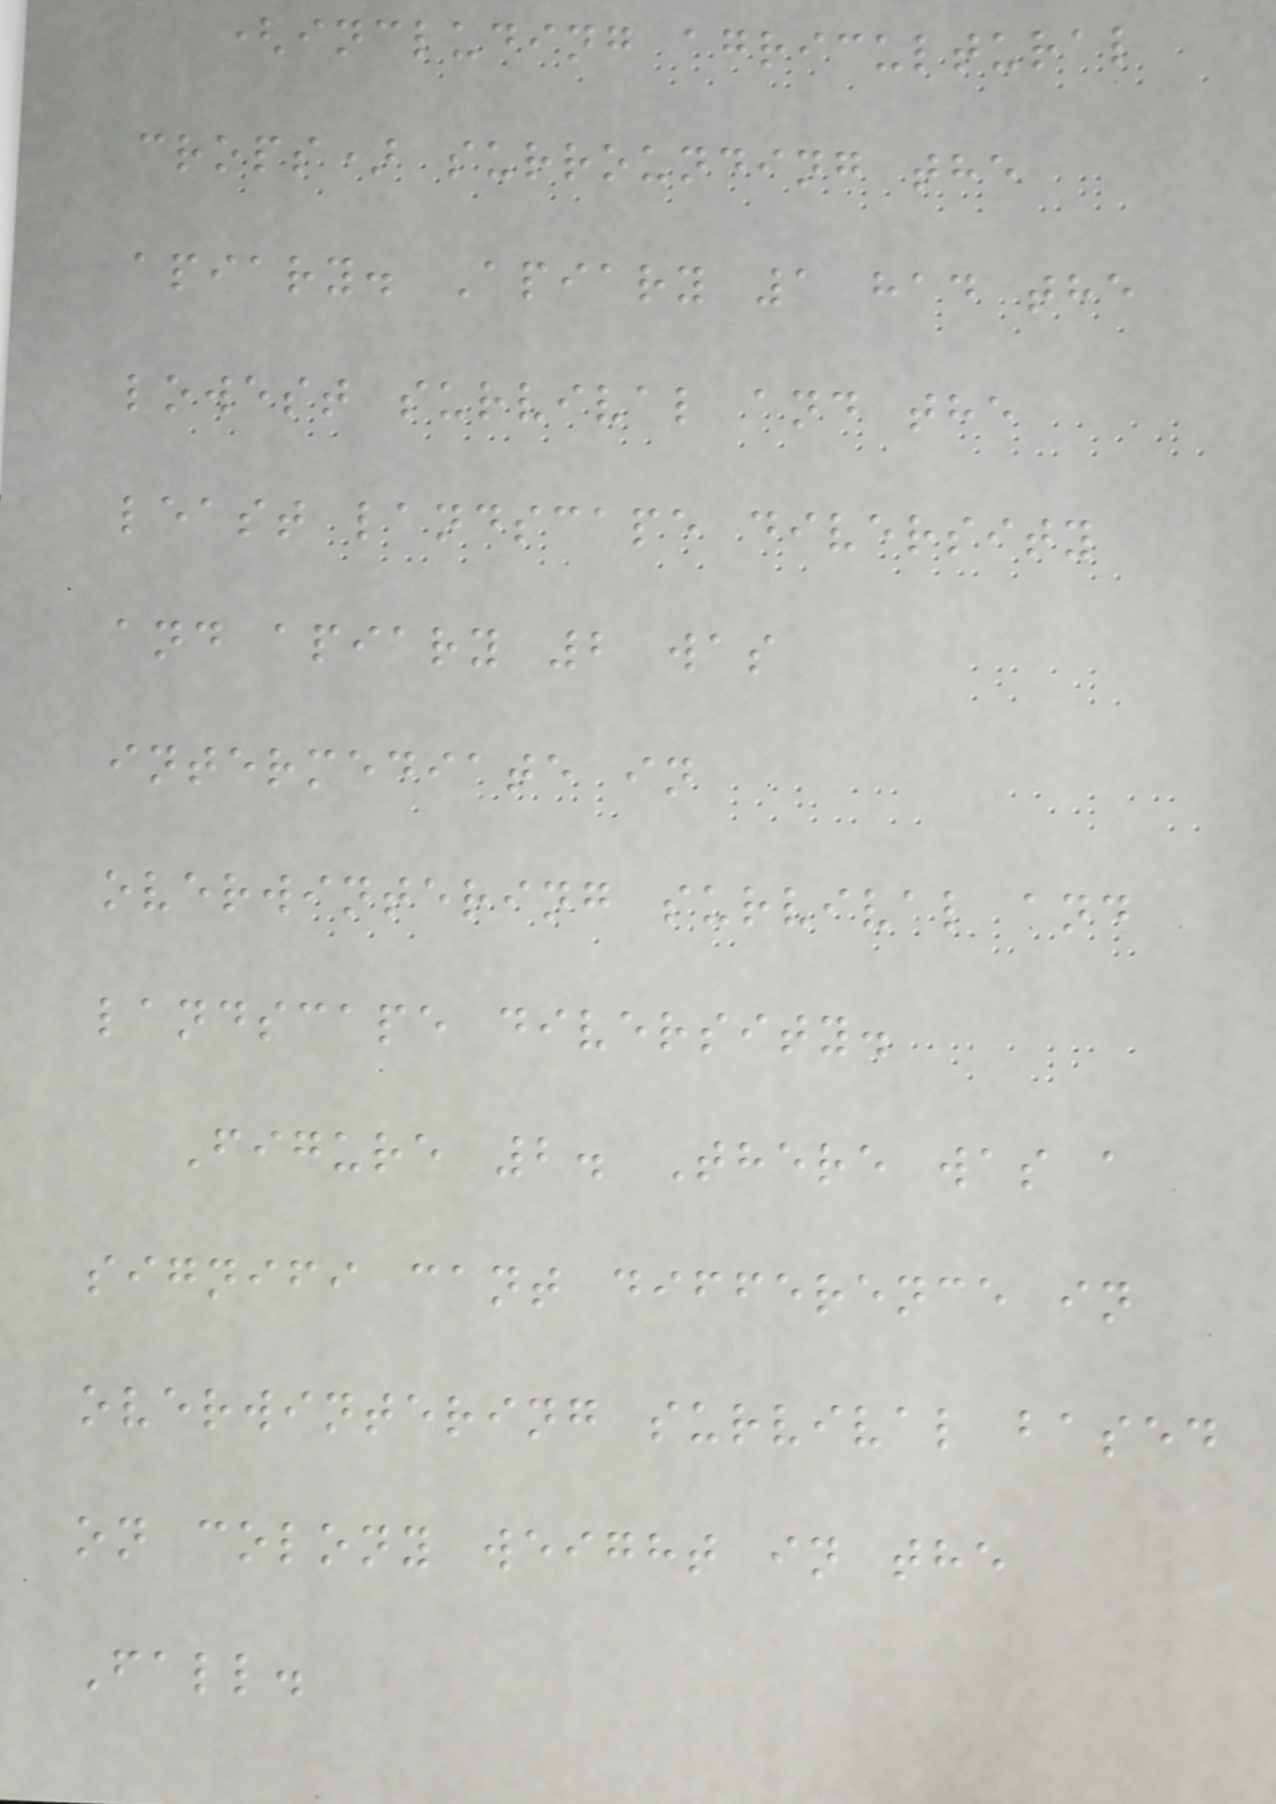(including agricultural
crops) surrounding the
apiary. Apiary 1 had the
lowest survival and the
least landscape diversity
and apiary 2 was
intermediate in
overwintering survival and
landscape diversity.
Figure 2. There was a
signifi cant difference in
overwintering survival based
on colony weight in the
Fall.
